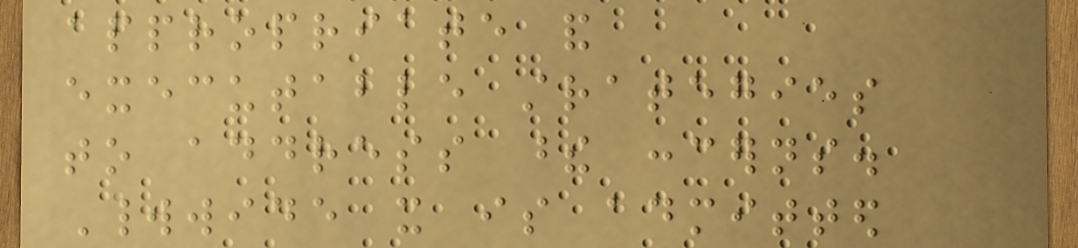appropriate and
executable strategies
to address these concerns.
Worldwide it is admitted
